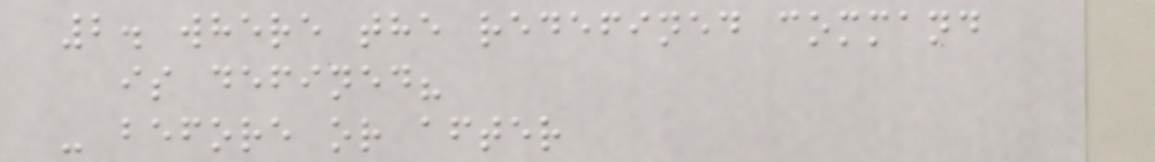2. where the redefined command
is defined?
- before or after
